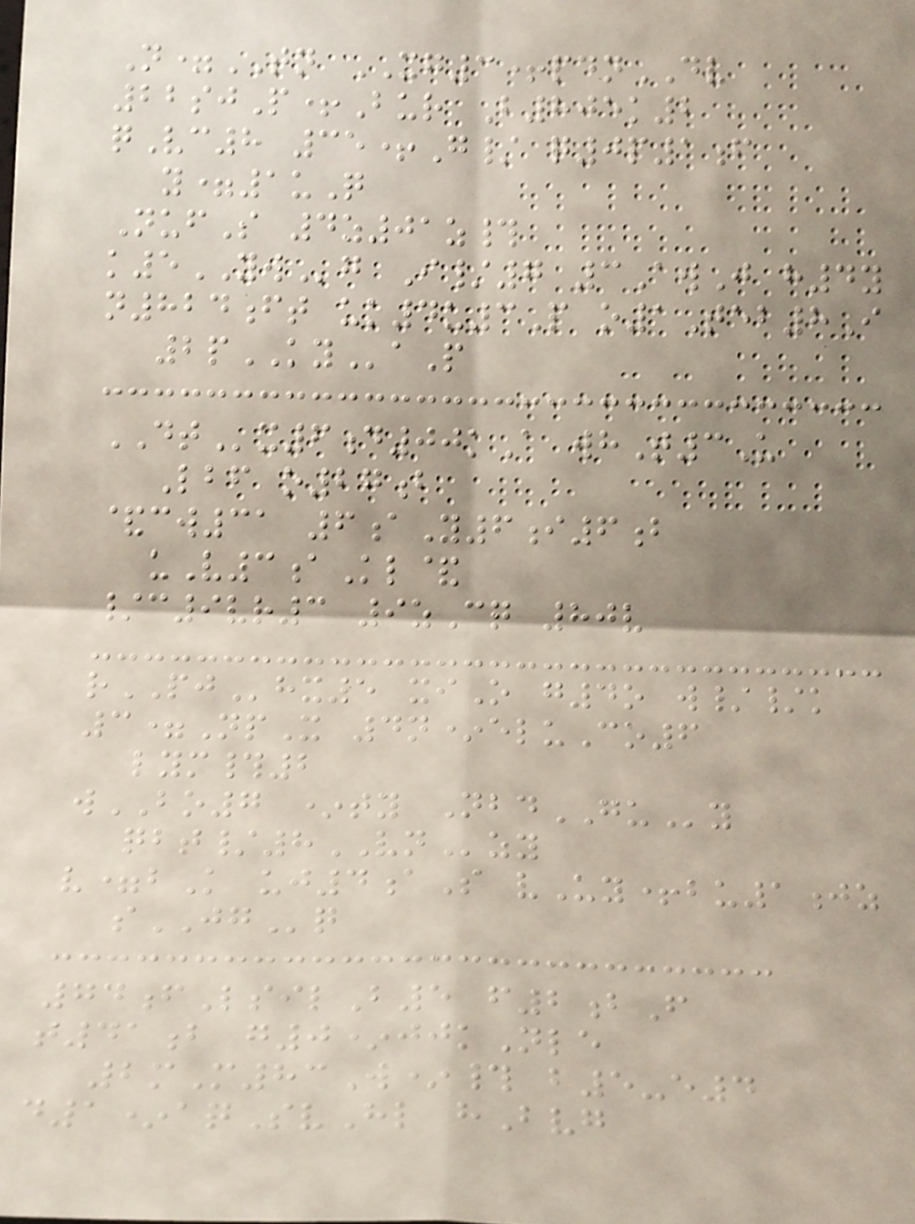N=TN XG3+pdnDV
22sjP+Bur B805k2
qVc8 35+G/ q0p1f
y=1uQ
NufS 4z01z#
k5YWg I/7 3AwJ h4y
n824ft uk4u3P o1Teb8I
2pKYaP
DTx6d00kA whT3U
Lbf o27b
&cw31 6aY6i6b
uV3aKl&
/c9vr3 9zCq 80v
rPJhx5 xiO g4o w//k
3=NpX 4n*eluCo6
lym#2
wBO7 *ty NbdGUy
qbt/8VNzy
v=bK uj4aS vUy+bu1jz
sJGq
74fLsilB5 f2bF
t41b g0*jjkNle
2mM83W*# b5-e4
d1*aqSvHl hBvg
